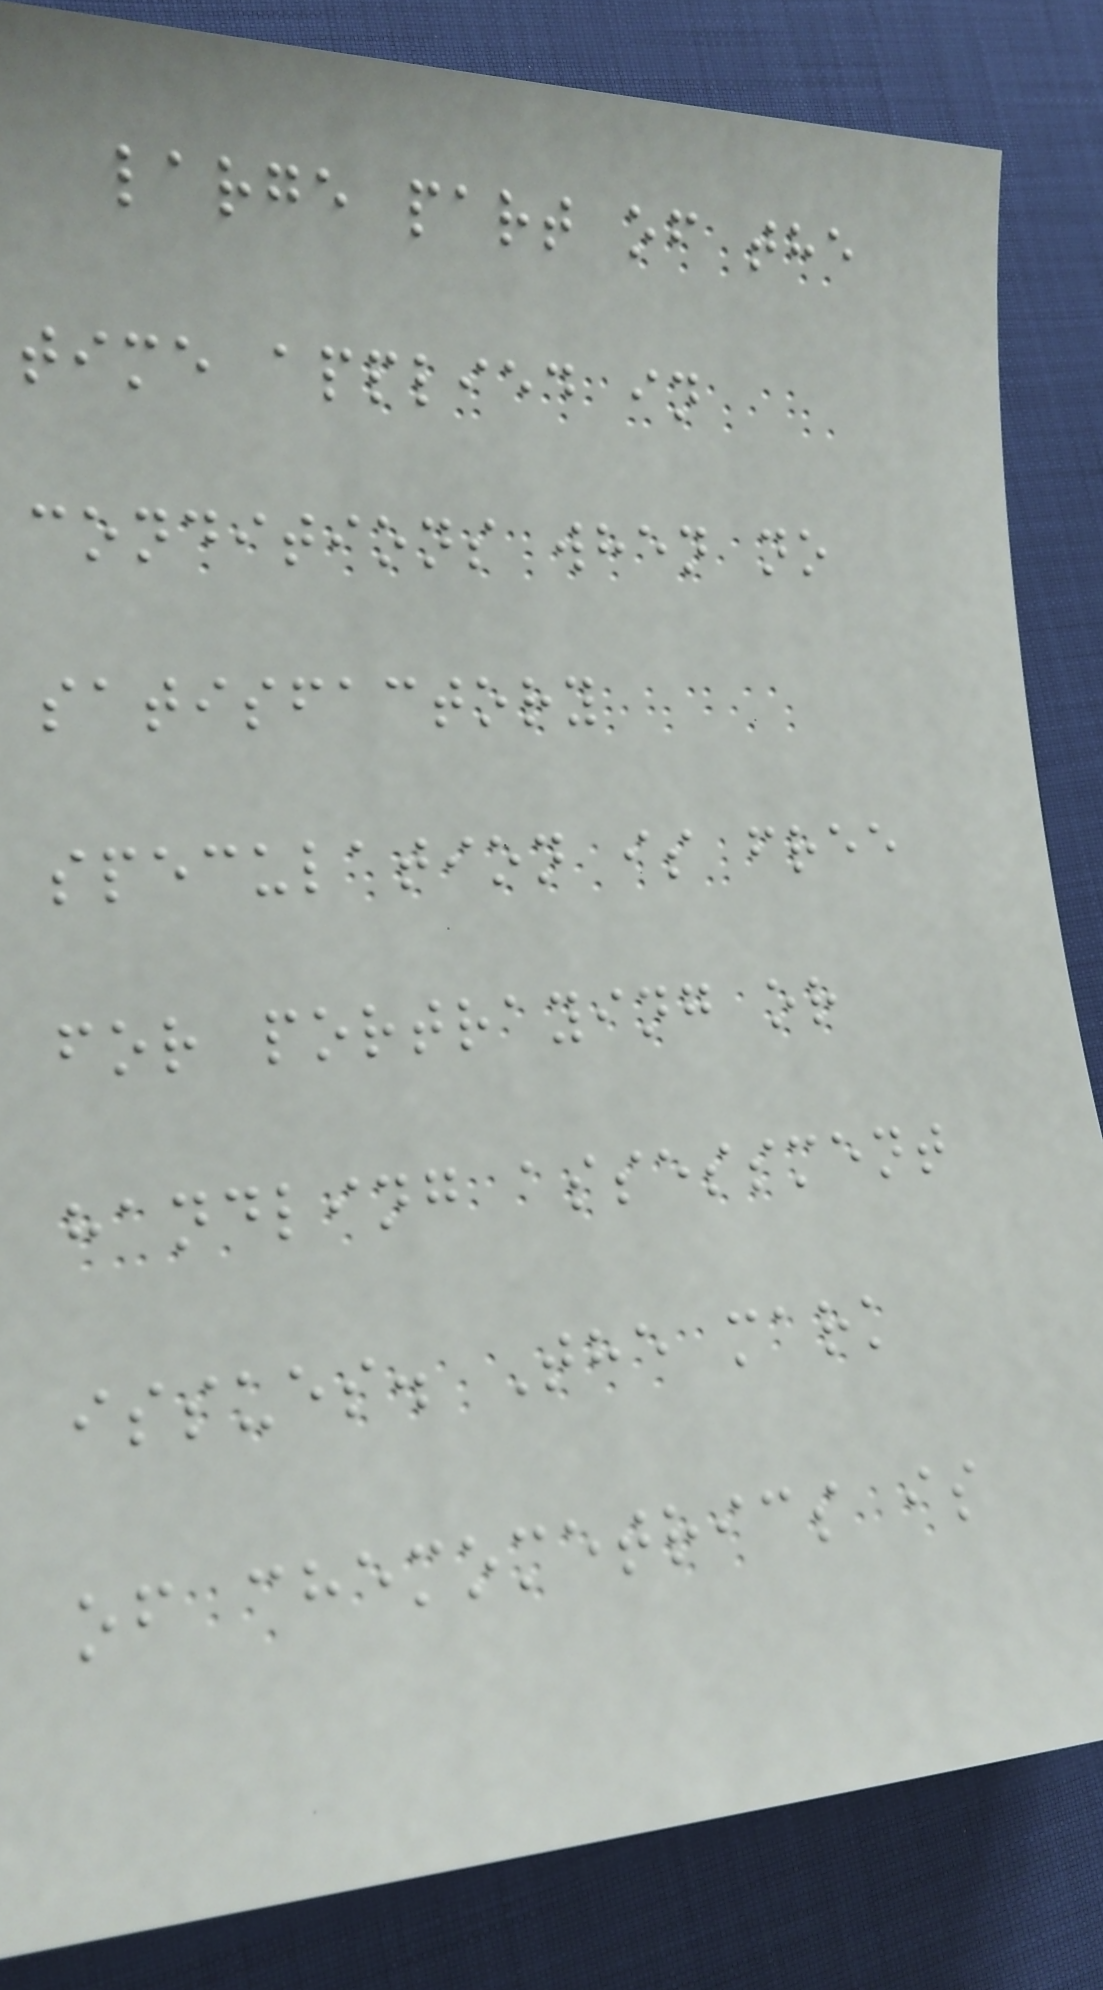large part of the
time applied in
conditions when no
satisfactory
speculation is free
for portraying or
handling assessment
issues. The mark
of chemometrics is
